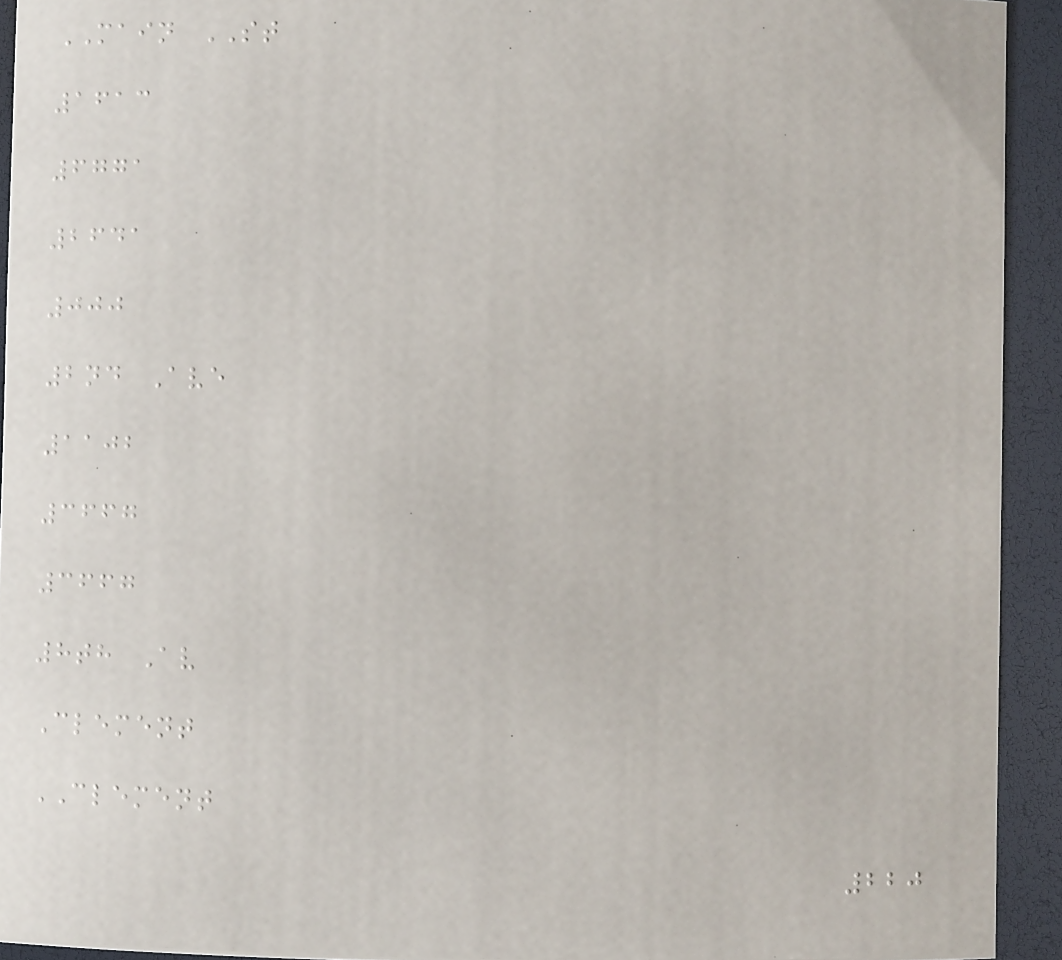MAIN ST
1613
6771
2641
000
2nd Ave
1102
3667
3667
8th Av
Clement
CLEMENT
220
